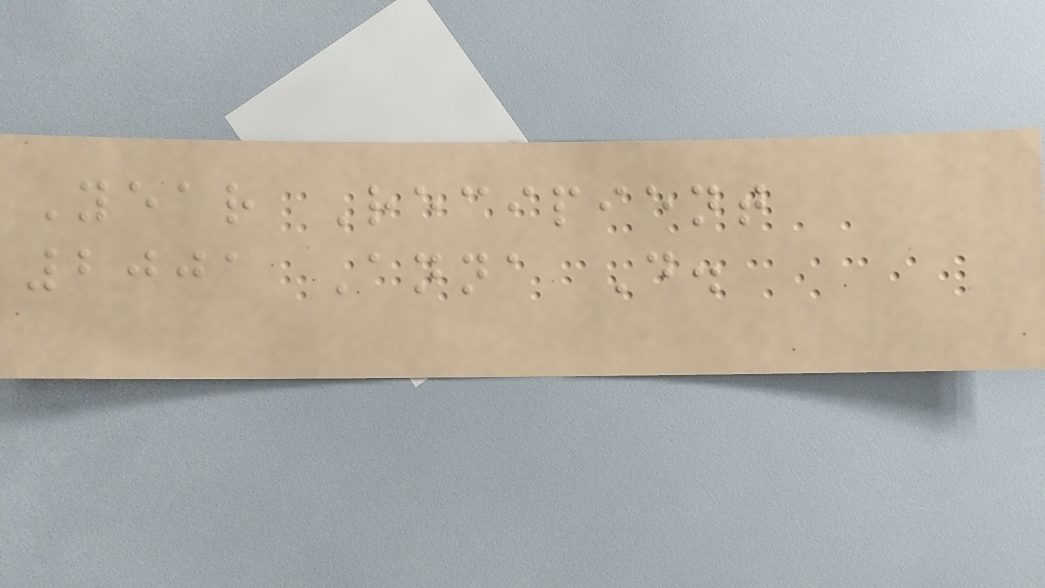Year Recipient
2001 Anna D.
